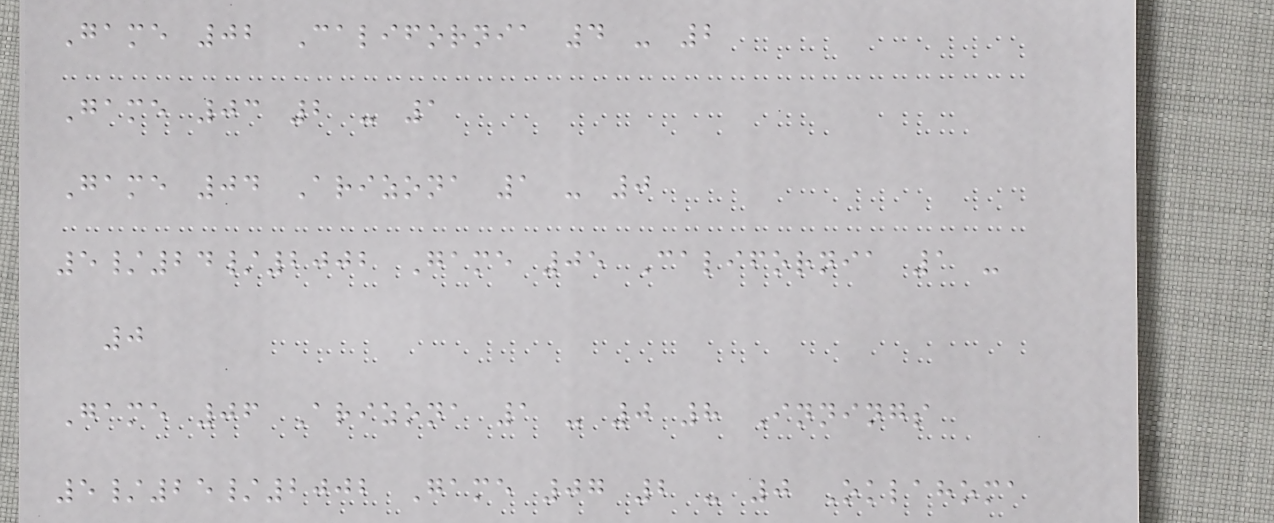Game 02 California 4 - 2
Game 03 2 - 1
Game 04 Arizona 1 - 0
5/24/2002 Game 05 California 1 -
0
Game 06 Arizona 1 - 0 8 Innings
5/25/2002 Game 07 2 - 0 Oklahoma
